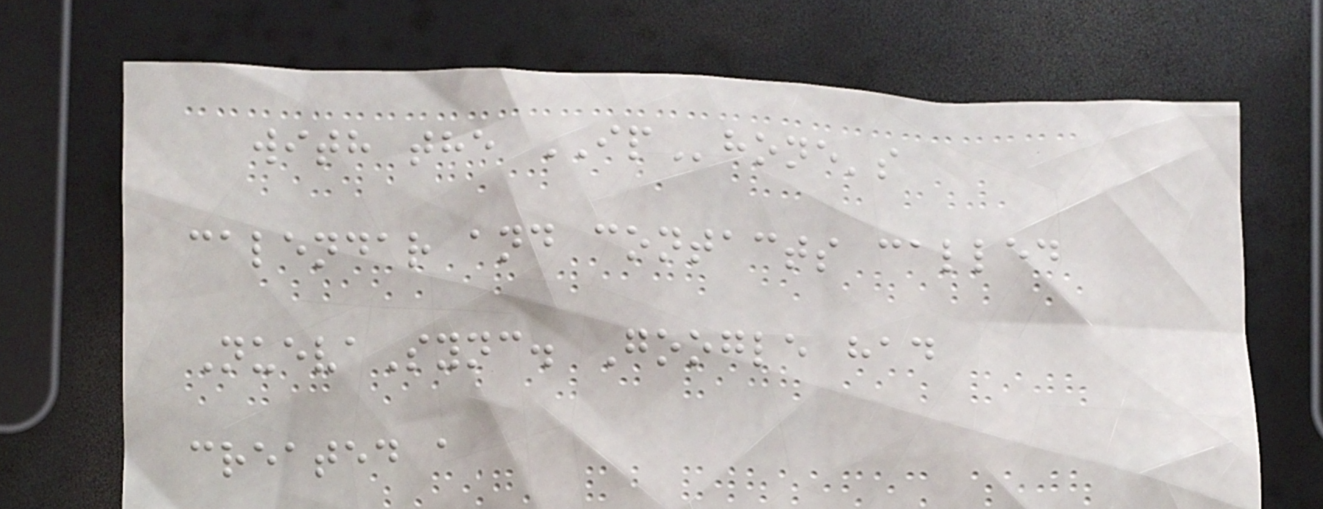with the IPhone's
calendar and contacts called
NuevaSync. Google had
created a
